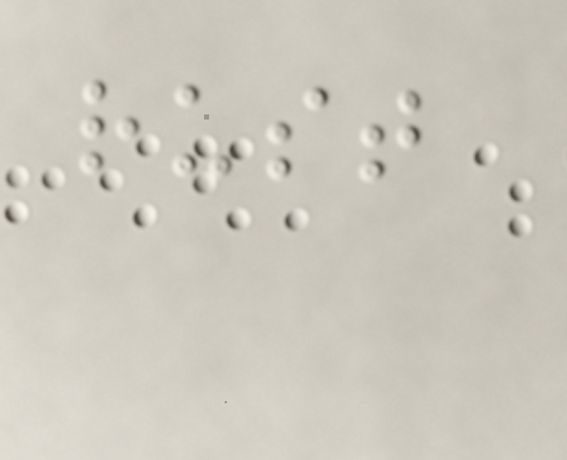rust
